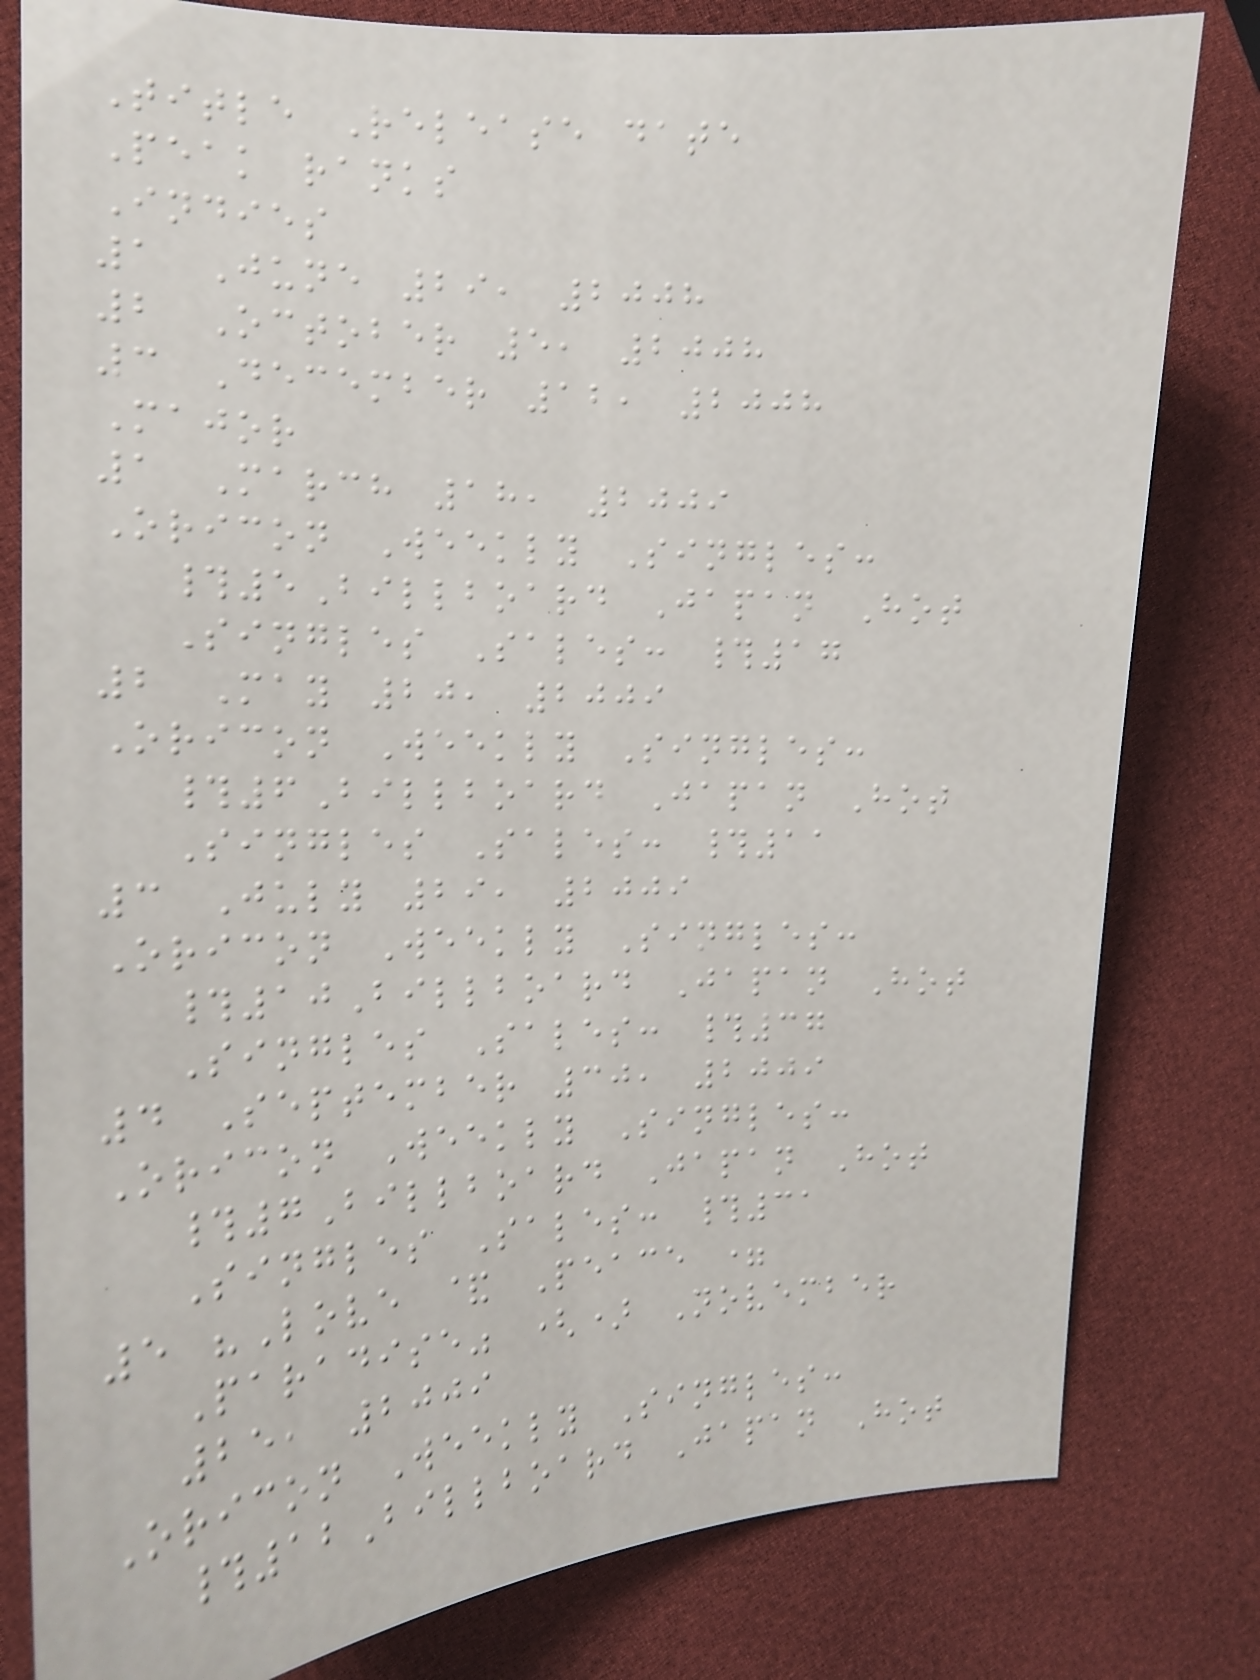Title Release date
Peak ranks
Indies
1 June 29, 2008
2 October 5, 2008
3 December 12, 2008
Major
1 March 18, 2009
Oricon Weekly Singles:
#5Billboard Japan Hot
Singles Sales: #17
2 May 20, 2009
Oricon Weekly Singles:
#6Billboard Japan Hot
Singles Sales: #11
3 July 29, 2009
Oricon Weekly Singles:
#10Billboard Japan Hot
Singles Sales: #37
4 September 30, 2009
Oricon Weekly Singles:
#7Billboard Japan Hot
Singles Sales: #31
5 "Love & Peace =
Paradise" () November
25, 2009
Oricon Weekly Singles:
#12Billboard Japan Hot
